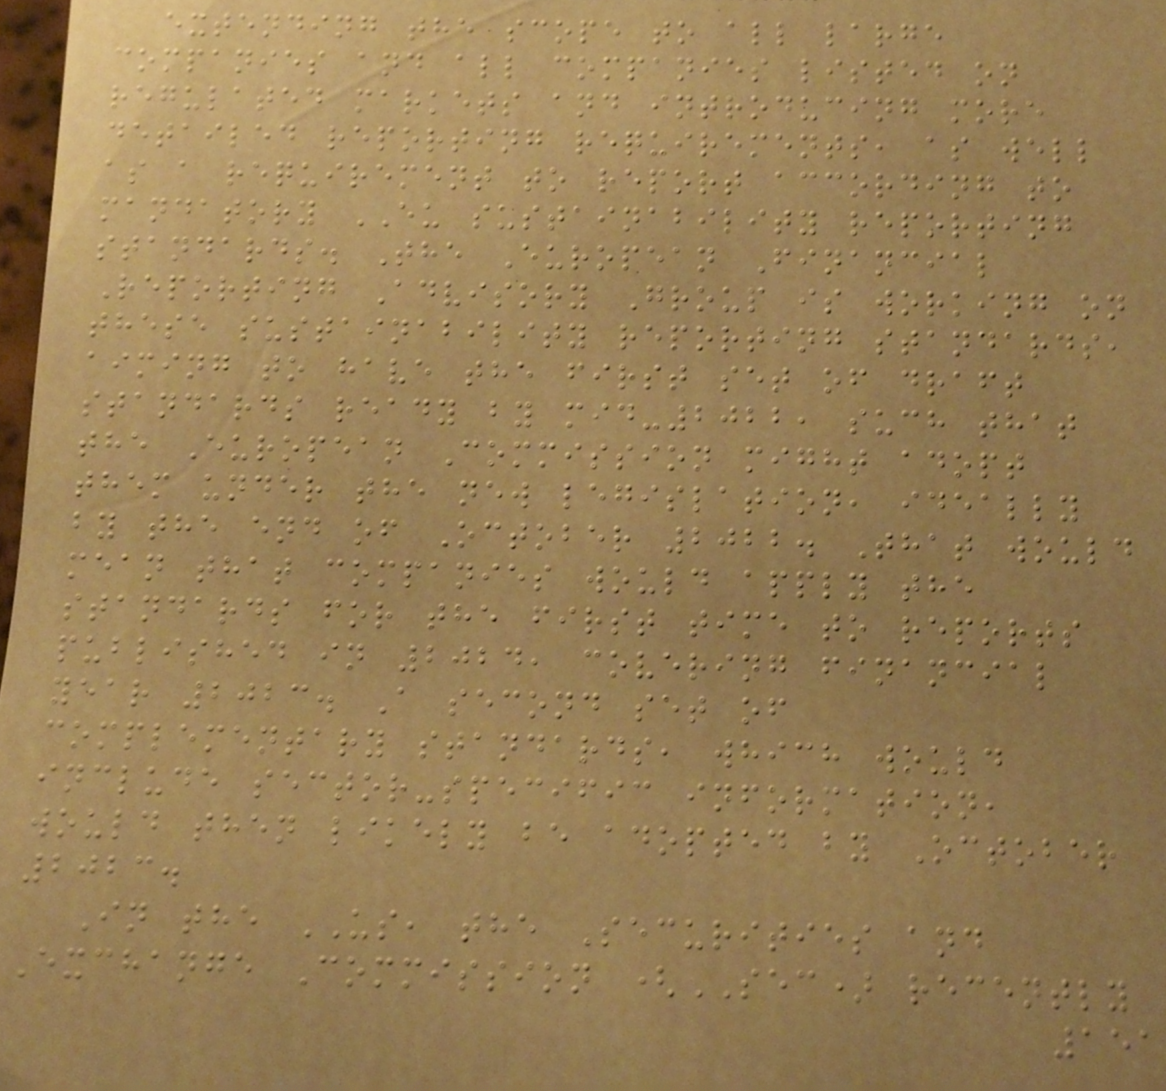extending the scope to all large
companies and all companies listed on
regulated markets and introducing more
detailed reporting requirements, as well
as a requirement to report according to
mandatory EU sustainability reporting
standards. The European Financial
Reporting Advisory Group is working on
these sustainability reporting standards,
aiming to have the first set of draft
standards ready by mid-2022, such that
the European Commission might adopt
them under the new legislation, ideally
by the end of October 2022. That would
mean that companies would apply the
standards for the first time to reports
published in 2024, covering financial
year 2023. A second set of
complementary standards, which would
include sector-specific information,
would then likely be adopted by October
2023.
In the US, the Securities and
Exchange Commission (SEC) recently
151
